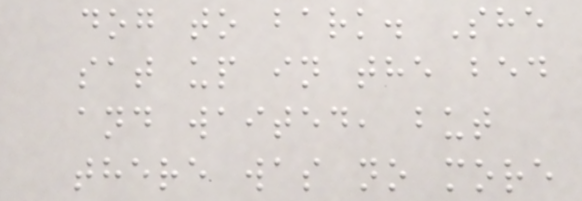dog to bark. She
sat up in the bed
and waited, but
there was no more
